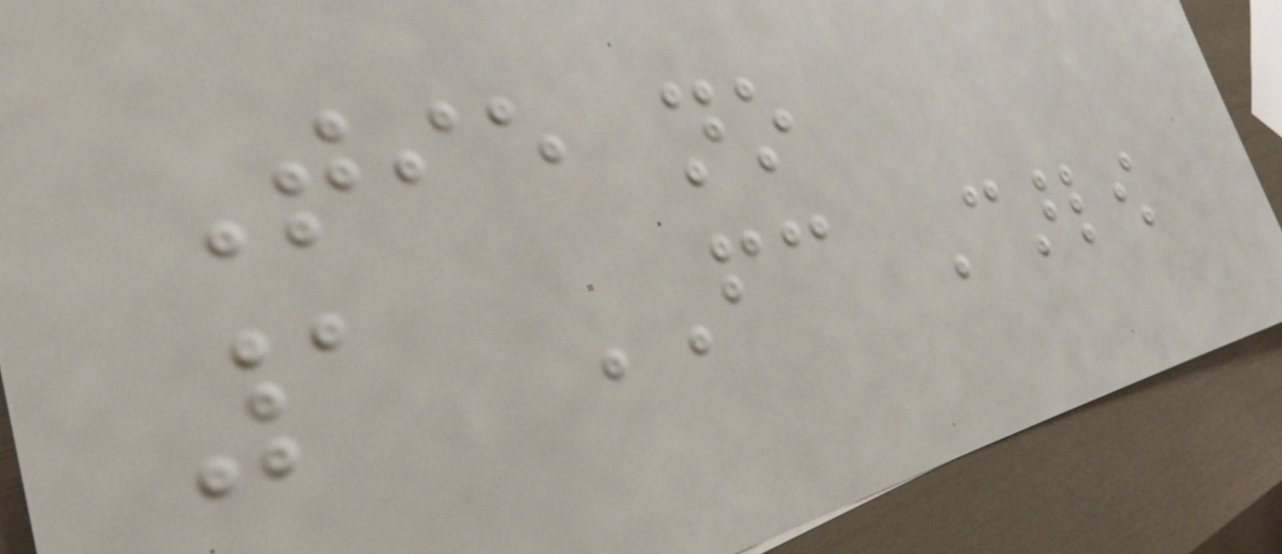Tie no
1 FC Carlow
